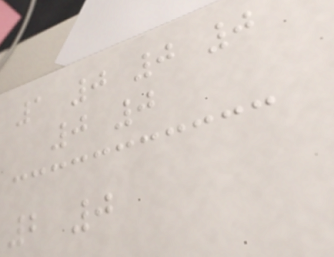1 0 0 0
0 0
2 0
